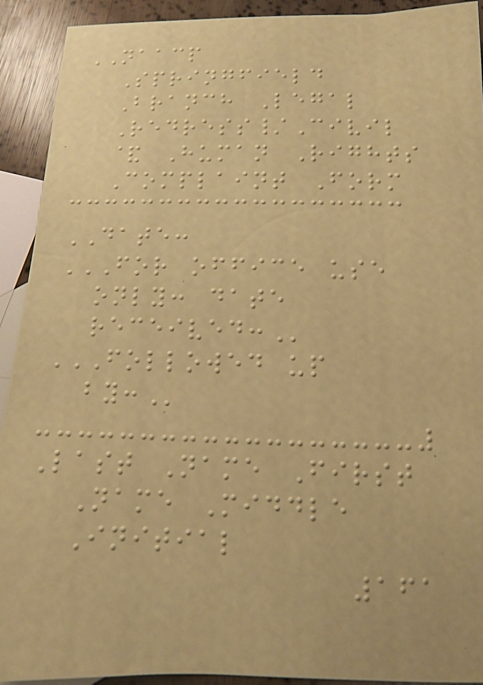NAACP
Springfield
Branch Legal
Redress/Civil
& Human Rights
Complaint Form
DATE:
FOR OFFICE USE
ONLY: DATE
RECEIVED:
FOLLOWED UP
BY:
Last Name First
Name Middle
Initial
161
